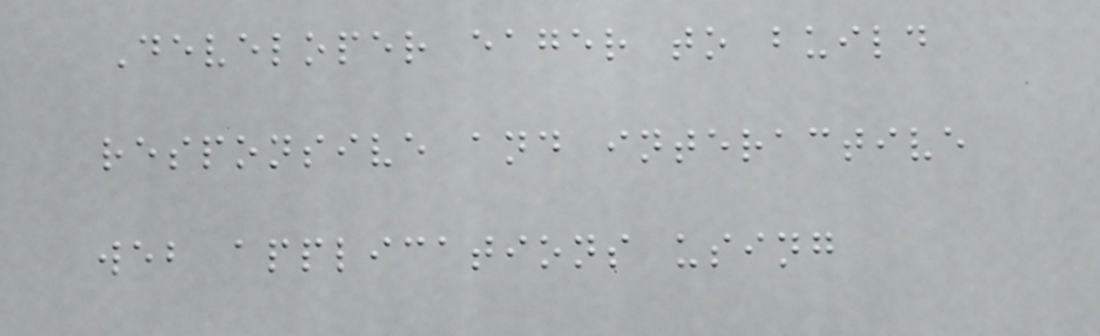Developer eager to build
responsive and interactive
web applications using
